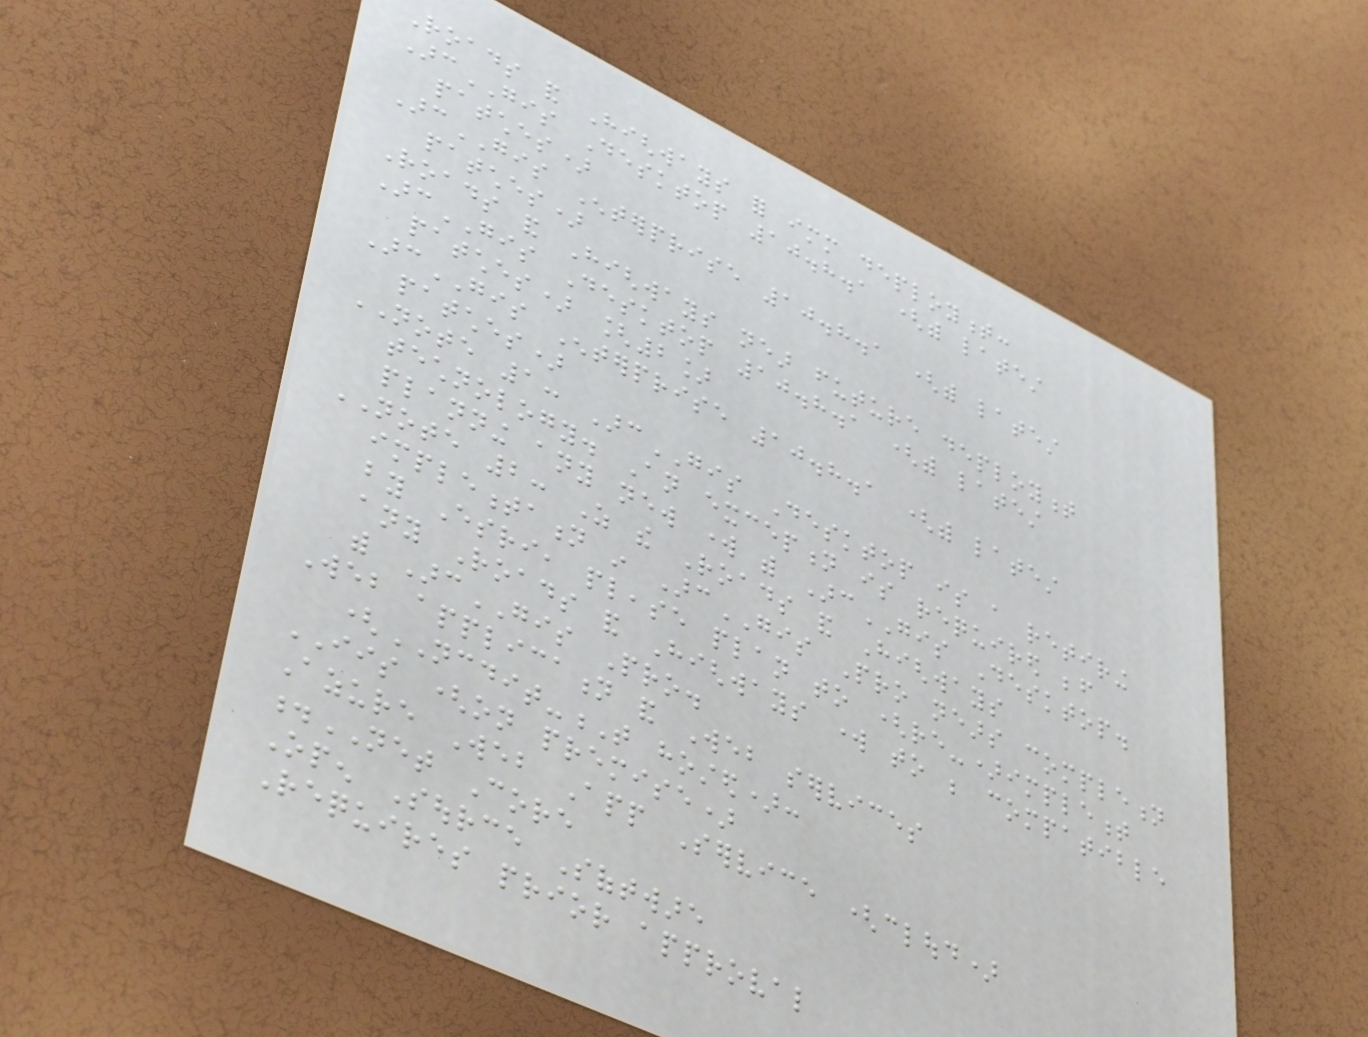Roads and Highways for immediate deployment:
ArcGIS Desktop 10.8.1 (with latest
patches)
ArcGIS Enterprise 10.8.1 (with latest
patches)
Roads and Highways near future deployment
ArcGIS Desktop 10.8.1 (with latest
patches) [2]
ArcGIS Enterprise 10.8.1 (with latest
patches)
NOTE 1: ArcGIS Desktop is a retiring
technology. An exception is required before
planning any new work with ArcGIS Desktop.
NOTE 2: As the Roads and Highways
implementation in ArcGIS Pro nears completion
by Esri, please plan to (re-)implement
any Roads and Highways work to be compatible
with ArcGIS Pro.
Web application and Web services
(NCDIT-T hosted):
IIS (on premise)
Azure Web App Service (cloud)
.NET Core
Open Source Software
Requires prior approval
